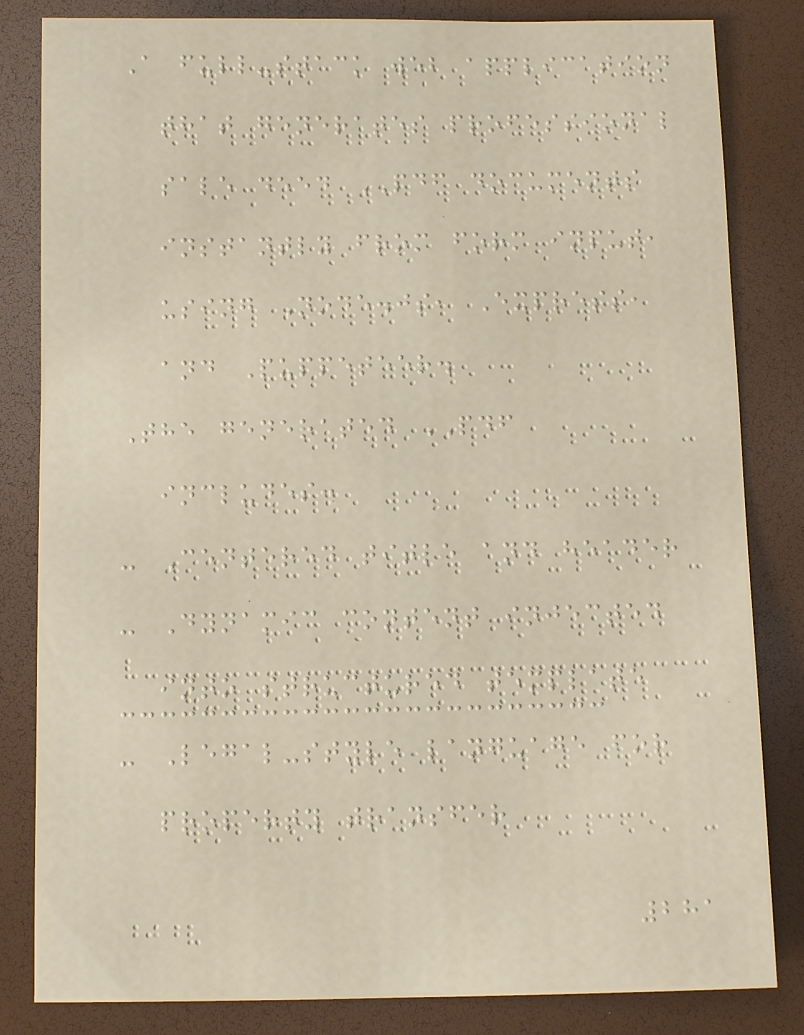A full-stack web application
that generates professional
sale deed PDF documents
instantly from form input,
using Node.js, Express,
and Puppeteer.
The generated PDF
includes:
- Centered title and header
- Dynamic content injected
into structured template
- Legal-style language for
property transfer
281
